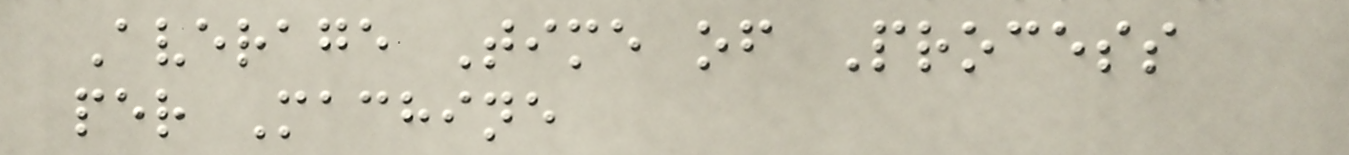Average Time of Process
per Machine
